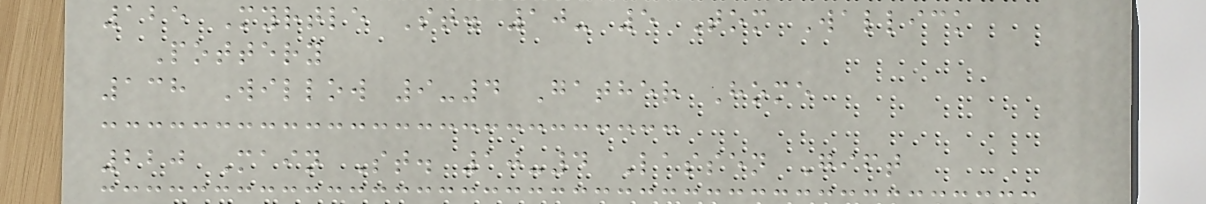125 Myrtle St. 10- 5 Tom Wallick
Pottery
138 Willow 9-4 Gather Home
220 Main St. 10-4 Lassen Gift
